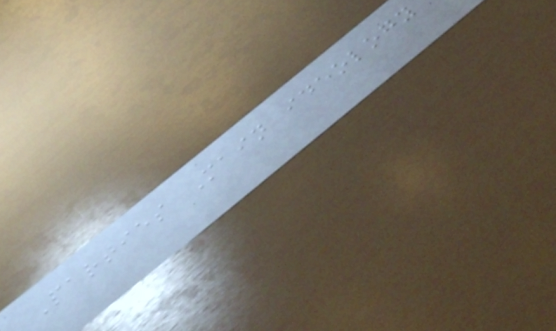Parties Main ideology
